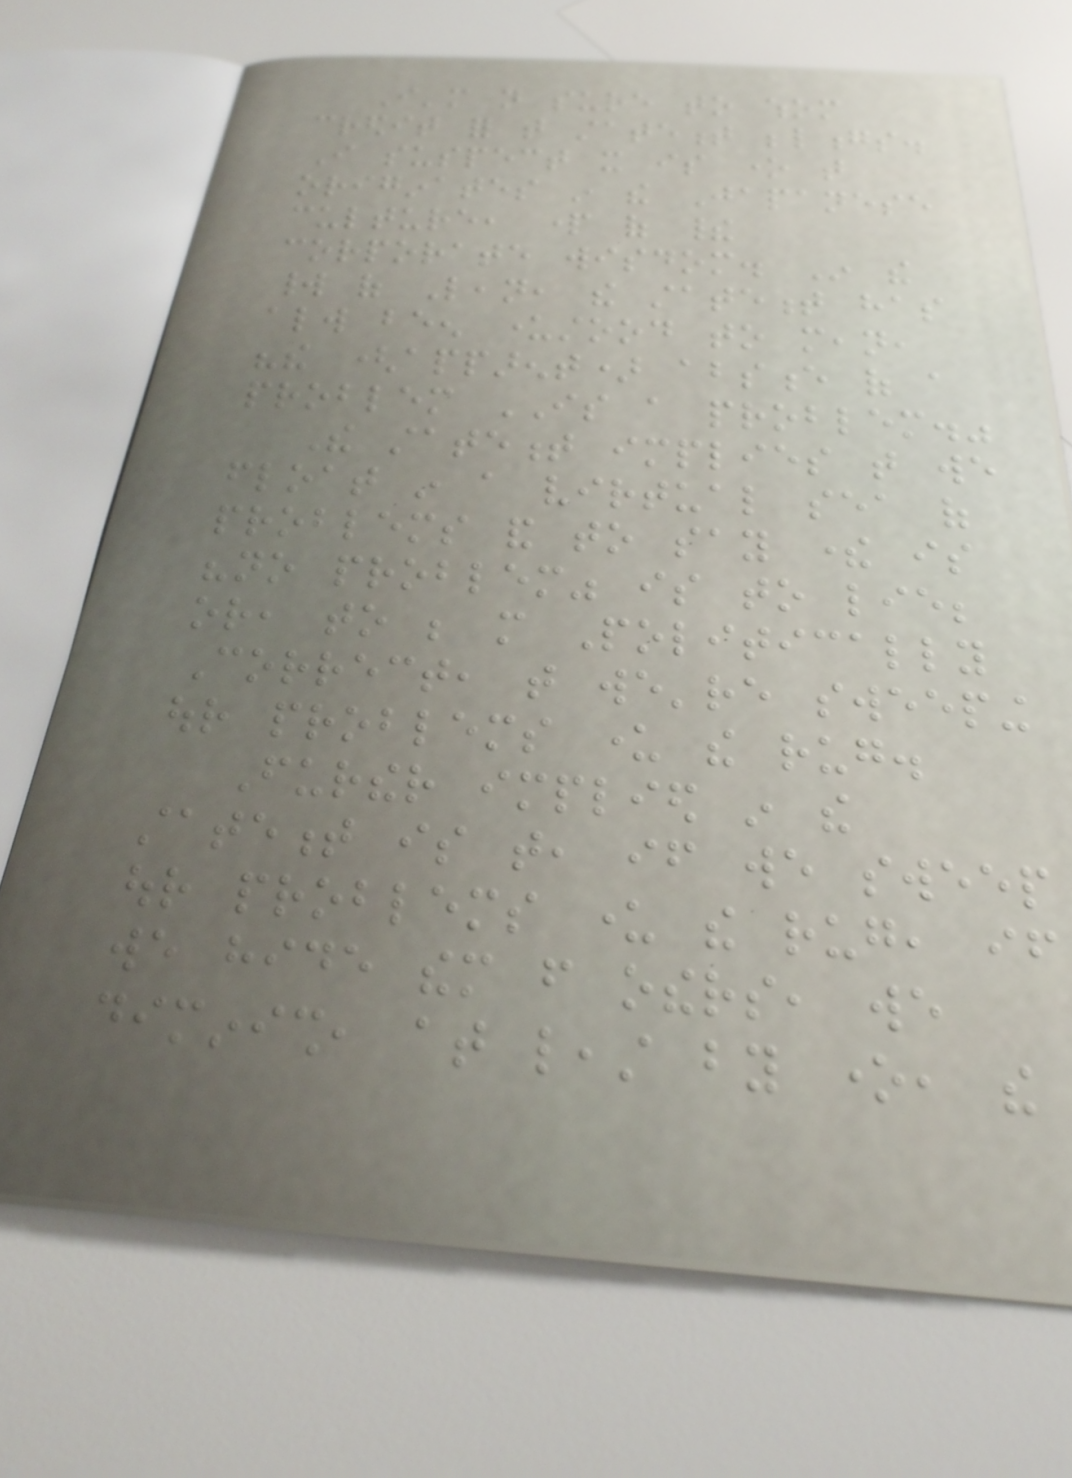I'm not sure to whom
credit for that statement belongs.
I suspect it is one that
originates in the Japanese
culture, part of their
corporate wisdom. In the
world of Lean, the statement has
always been understood to mean,
"the (apparent) absence of a
problem IS a problem."
The statement implies that we
float in a virtual sea of
problems and to say there is
"no problem" is to lie;
or, to be more Politically
Correct, that we're sweeping
our problems under the rug.
Further implied in the
statement is that, if we sweep
our problems under the rug, if
we hide them from others, we
diminish, at least by one, the
